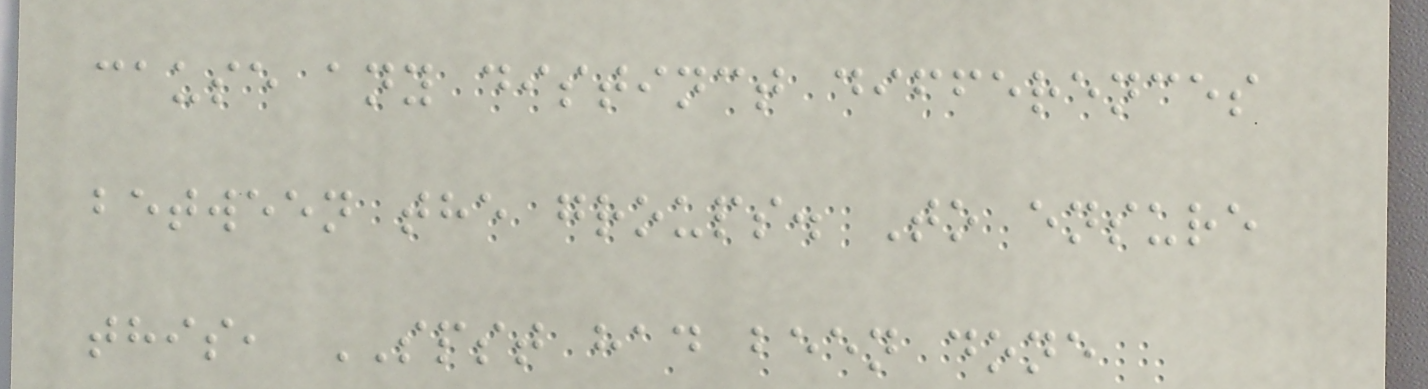cause any distinct differences
between the groups. To ensure
this, SPST had been done
